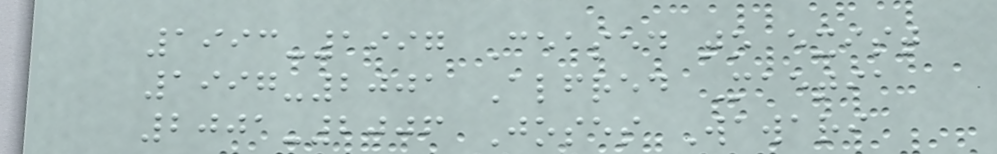1993-1997 Ceased to exist
1997-2001 Alfred Maetia
2001-2006 Joses Wawari
